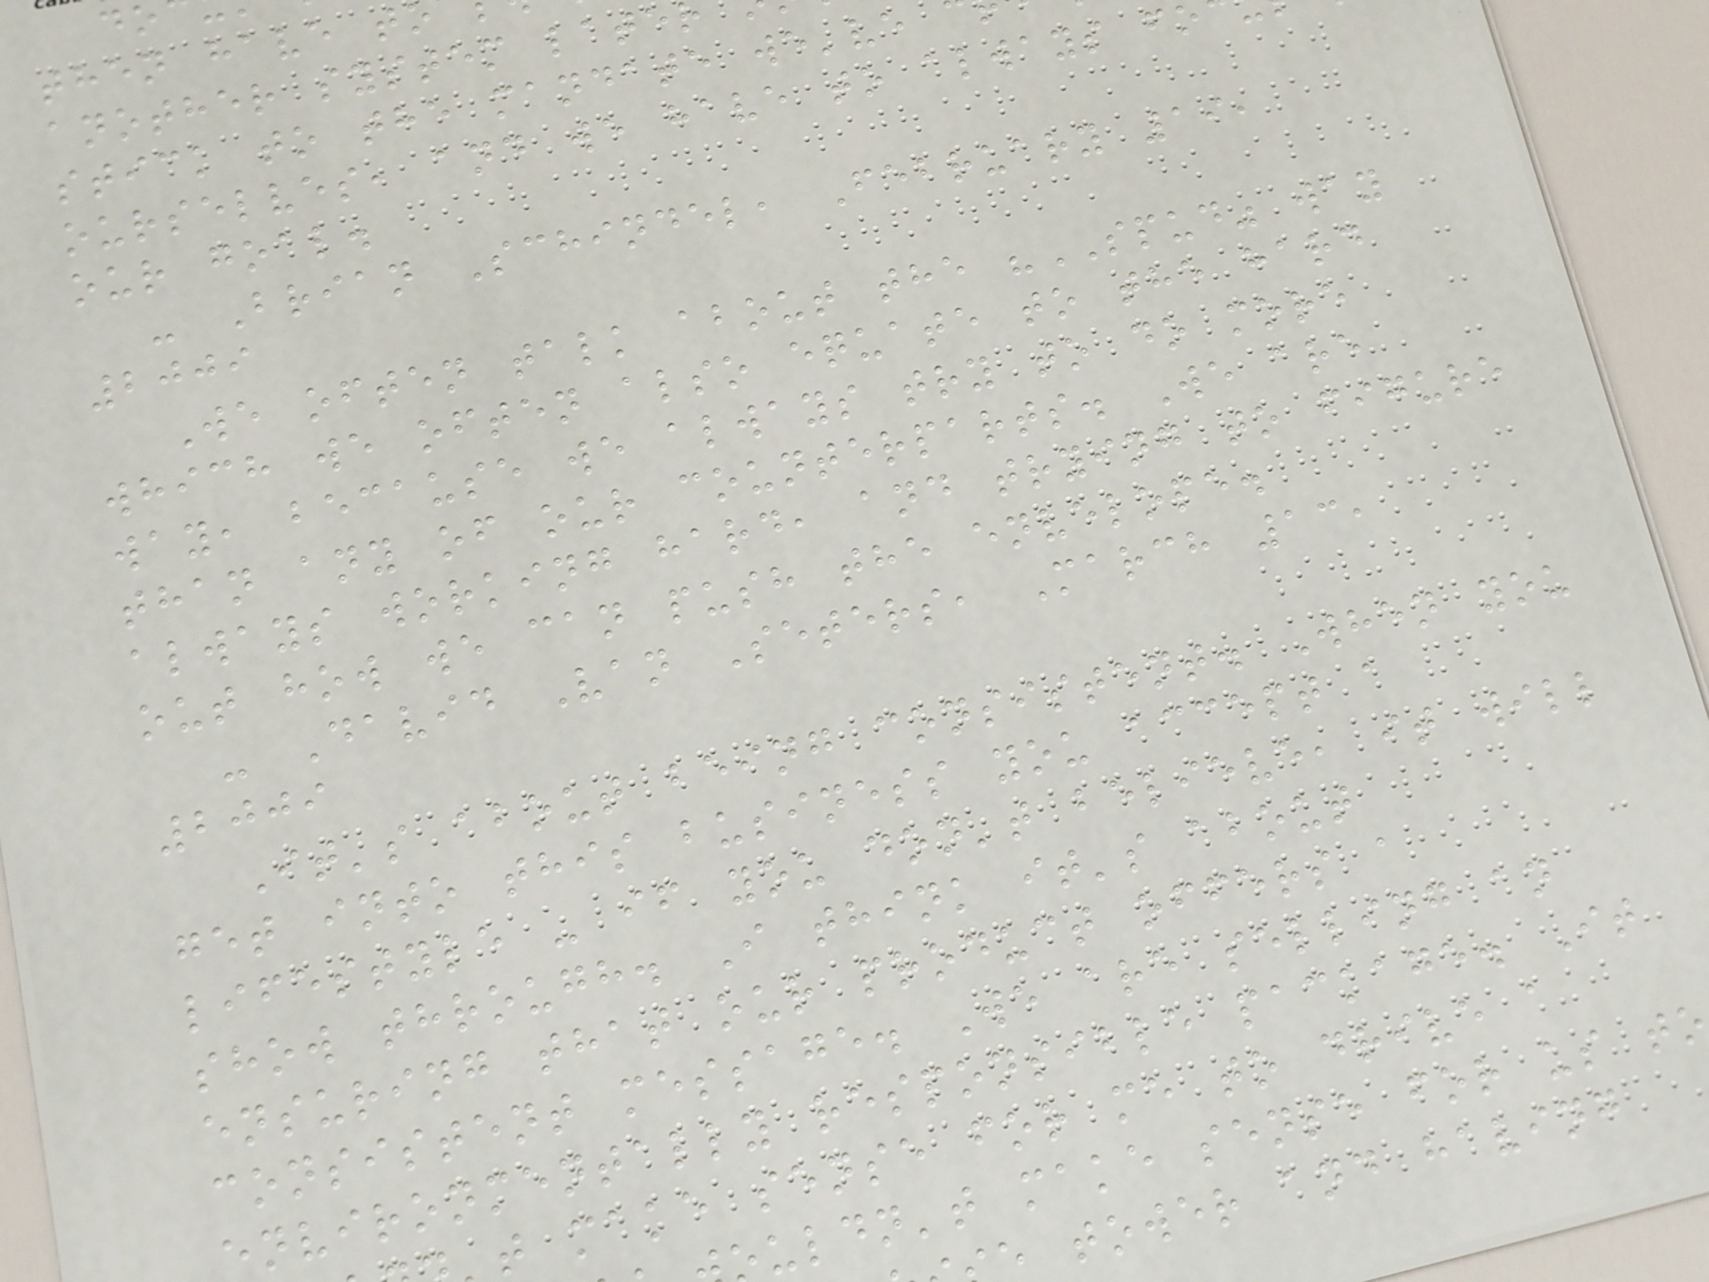then have t
another system late
stick to the mandate we've
ourselves, and we have to always fo
our goal.
- Brian Schindel, February 19,
2009
We often talk about the "SPUD" way
which we often also equate to the hard
way, because we always try to do more
than any of our counterparts. We are
always working hard, and trying to figure
out how we can push the envelope.
- David Van Seters, March 13,
2009
It's about being consistent. When you
get into this business you accept a
lifestyle - if you don't believe, it will
show through. I think it's about
ensuring that our product offers a
consistent message. We are selling an
environmentally responsible package. It
t make sense for me to drive a
uldn't make sense for us to
tower and having
